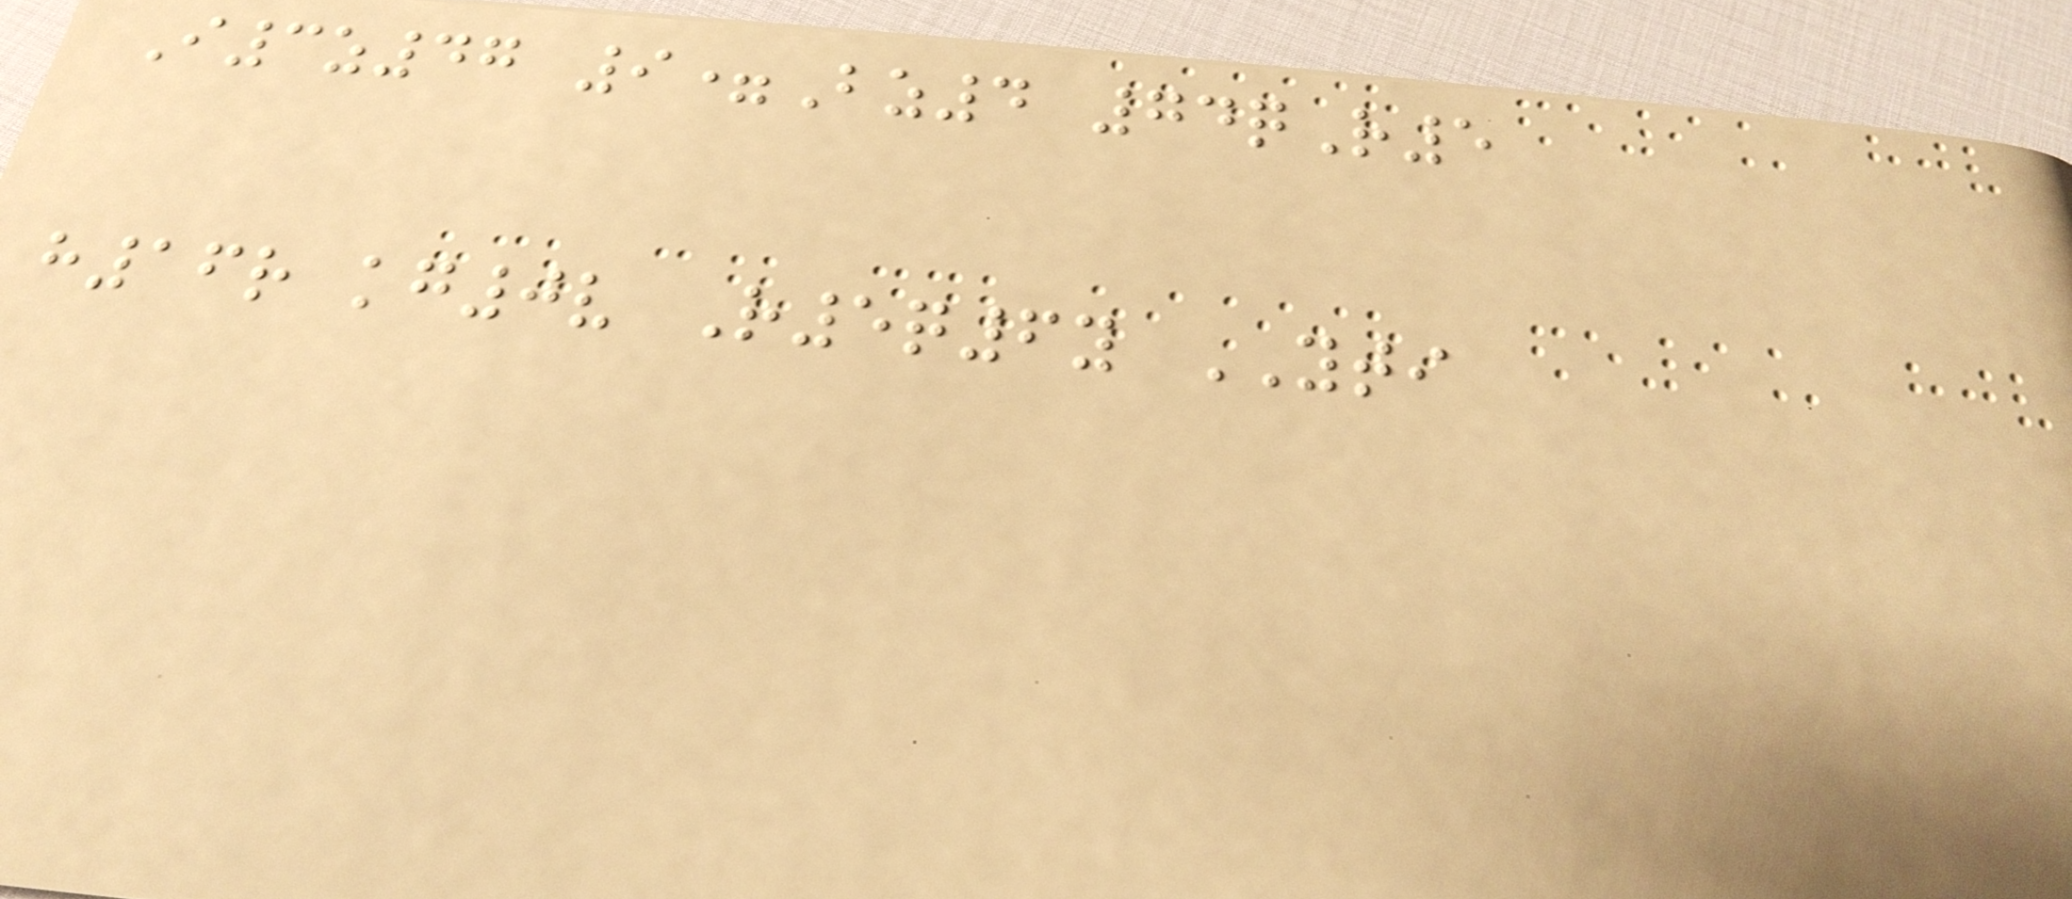I3z47 9=Bz4 74qR5
h16r kg0v R5q6y YTI
